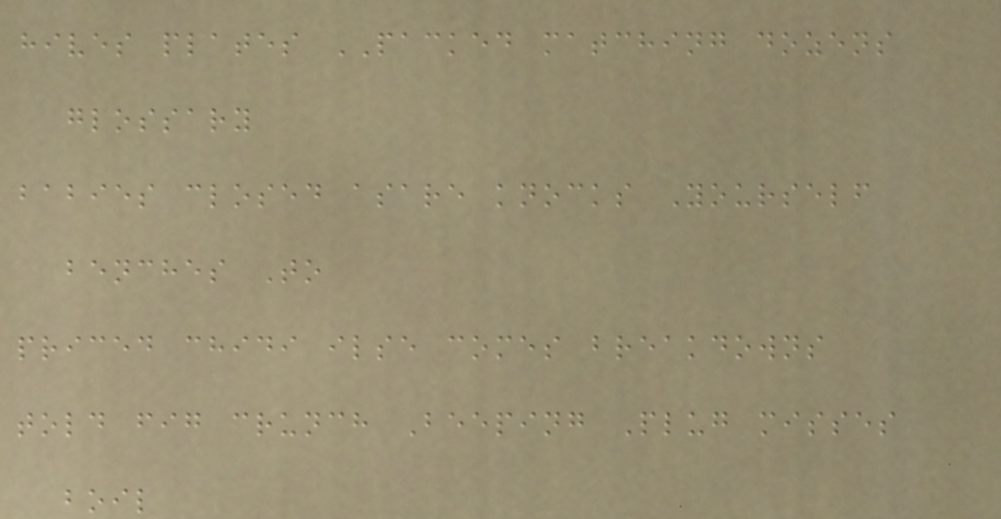hives plates PACKED matching dozens
glossary
babies closed asare knocks Yourself
benches To
priced chidi ilse comes breakdowns
told fig crunch Beeping Plug misses
boil
